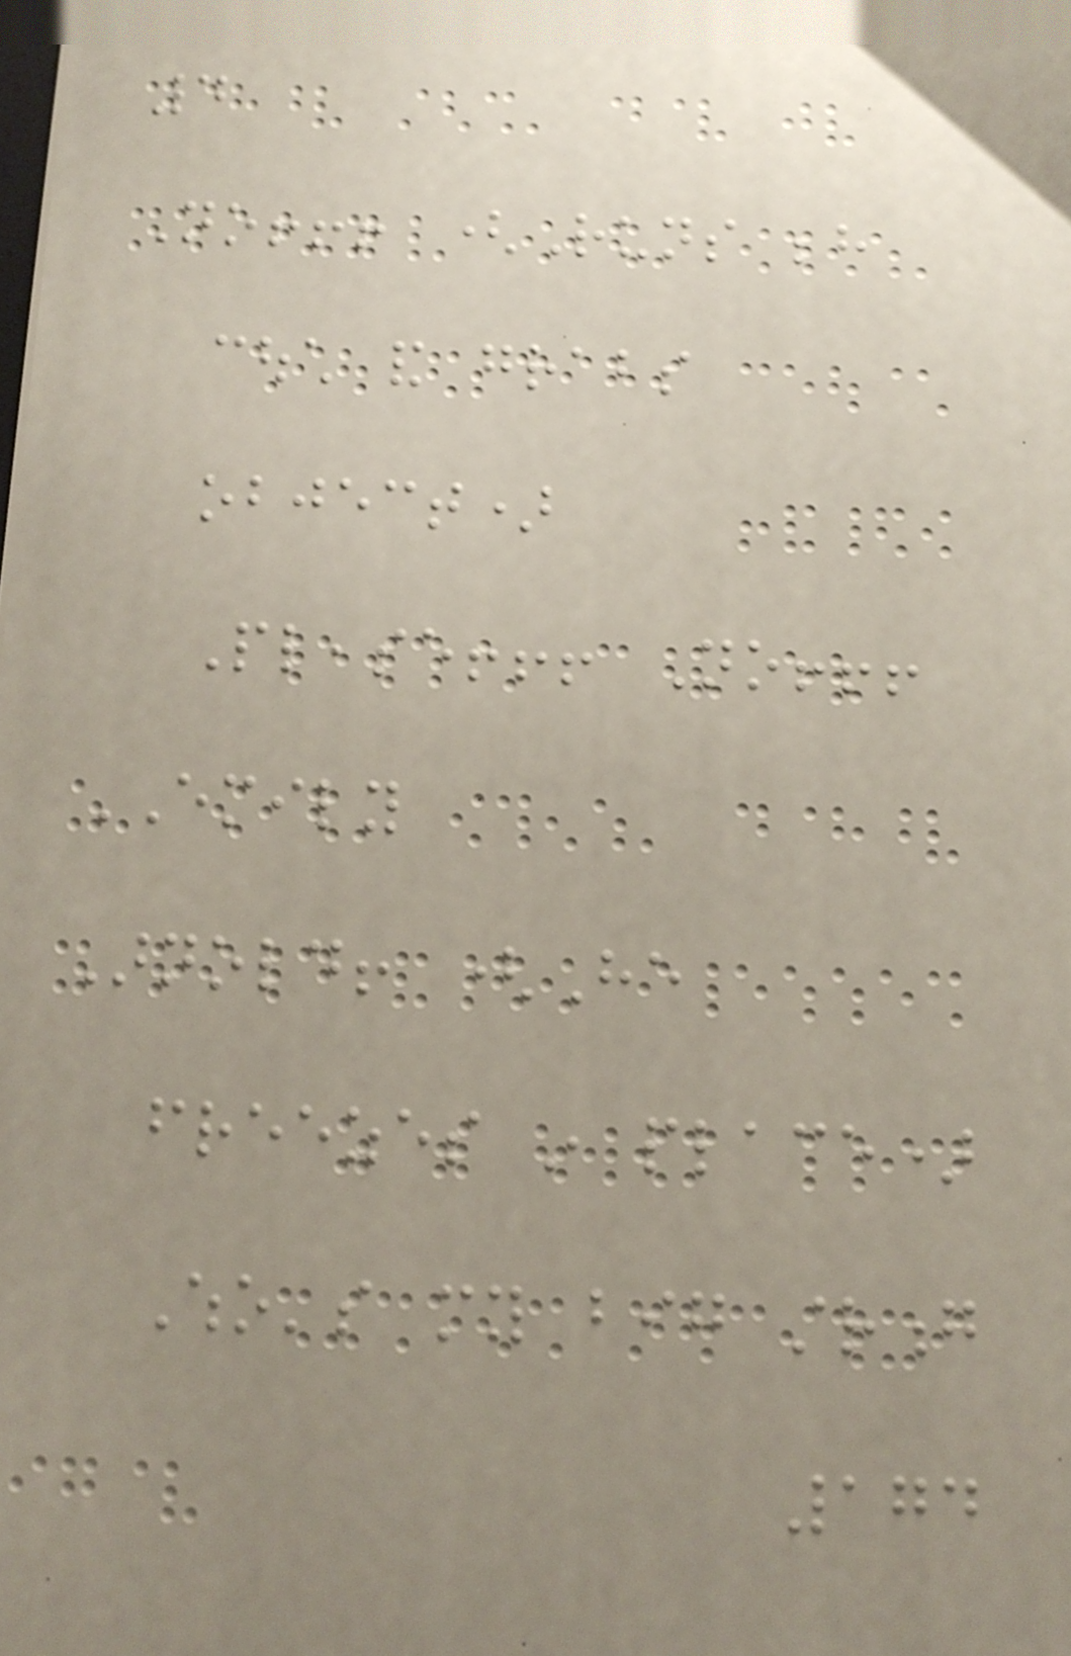4
No!!! (Runs behind
couch and grabs
object)
Please!!! No!!!
EMILY
Arnold! (He
freezes in place)
Who's my big strong
174
